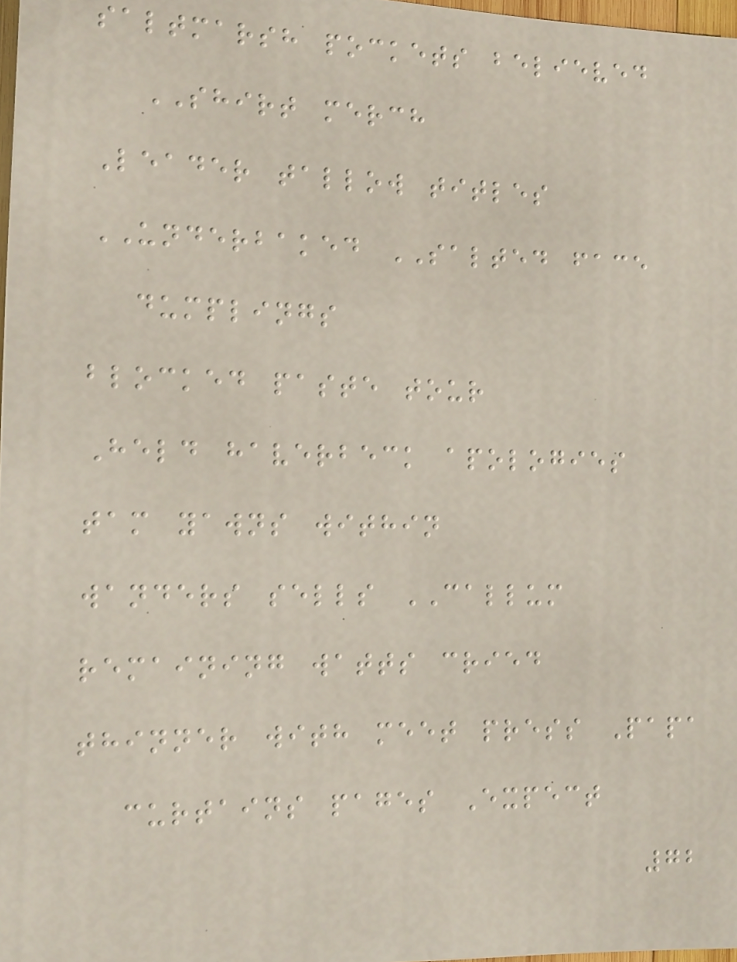saltmarsh pockets believed
SHIRT merch
Leader tallow titles
UNDERBAKED SALTED face
dumplings
blocked paste tour
Held haverbeck apologies
tam yawns within
wanders sells CALLUM
remaining watts cried
thinner with meet press Papa
curtains pages Expect
72
